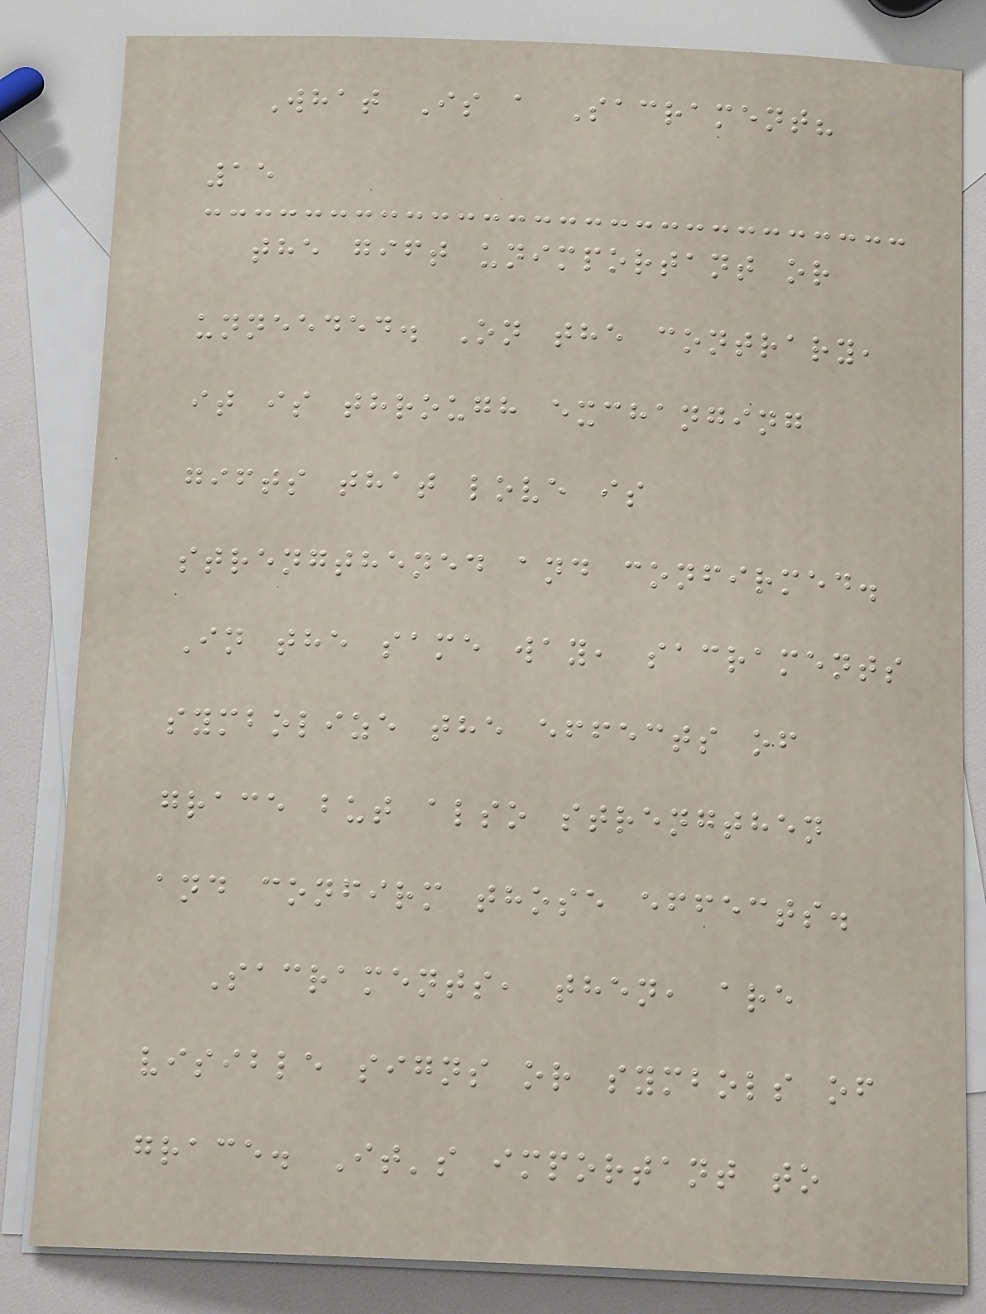What Is a Sacrament?
15
the gift unimportant or
unneeded. On the contrary,
it is through exchanging
gifts that love is
strengthened and confirmed.
In the same way, sacraments
symbolize the effects of
grace but also strengthen
and confirm those effects.
Sacraments, then, are
visible signs or symbols of
grace. It's important to
